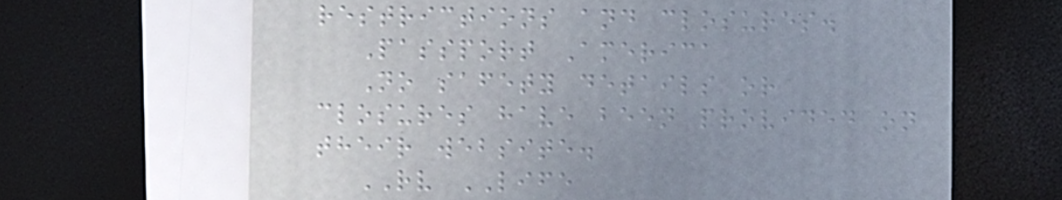restrictions and closures.
Passport America
No safety details or
closures have been provided on
their website.
RV LIFE
